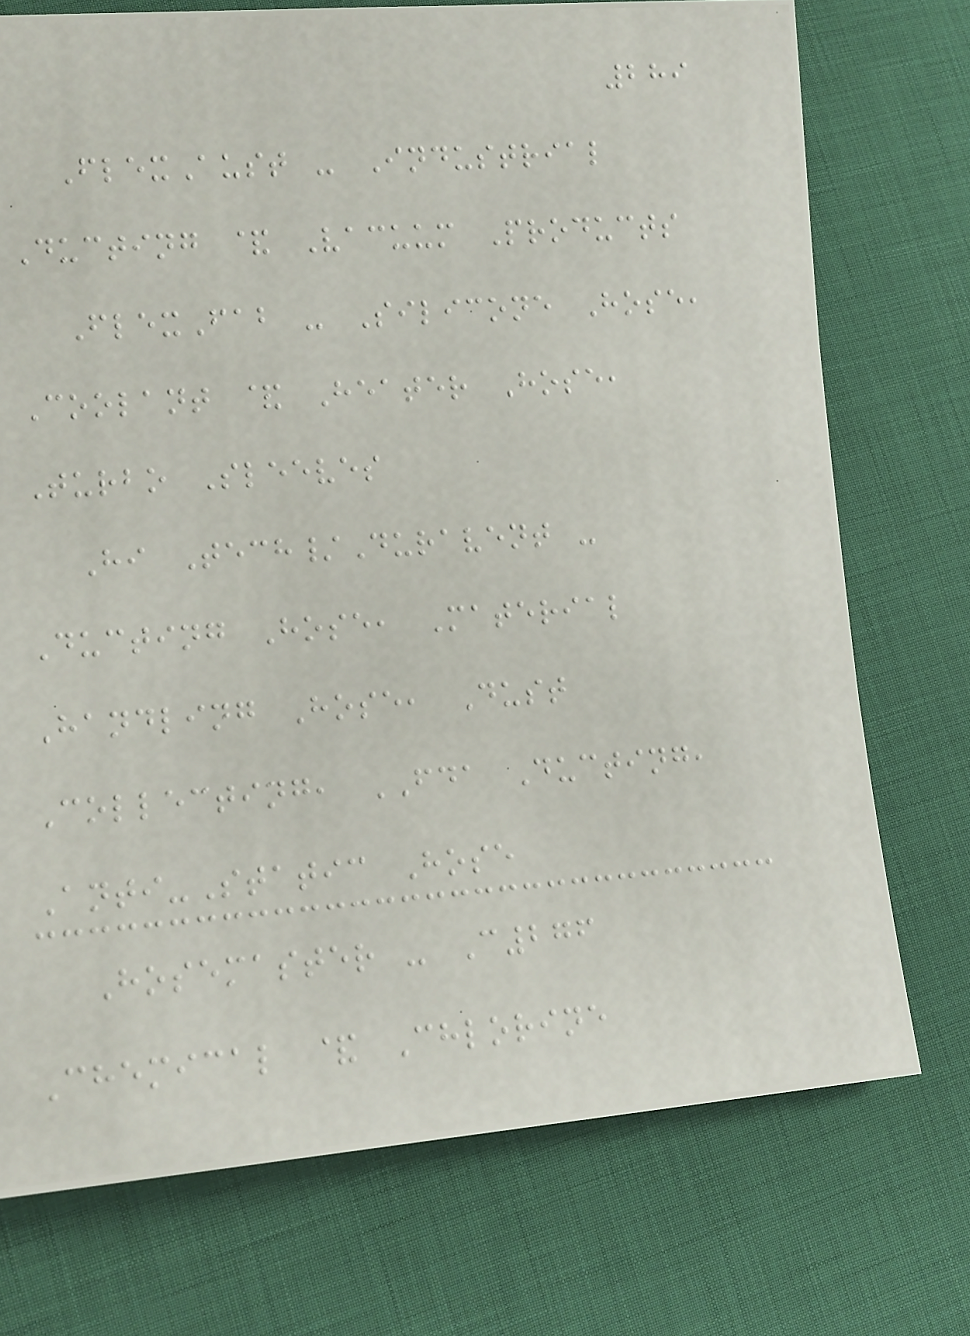289
FlexAust - Industrial
Ducting & Vacuum Products
FlexFab - Silicone Hose,
Coolant & Heater Hose,
Turbo Sleeves
Hi Tech/Duravent -
Ducting Hose, Material
Handling Hose, Dust
Collecting, FDA Ducting,
Anti-Static Hose
Hosemaster - C276
Chemical & Chlorine
